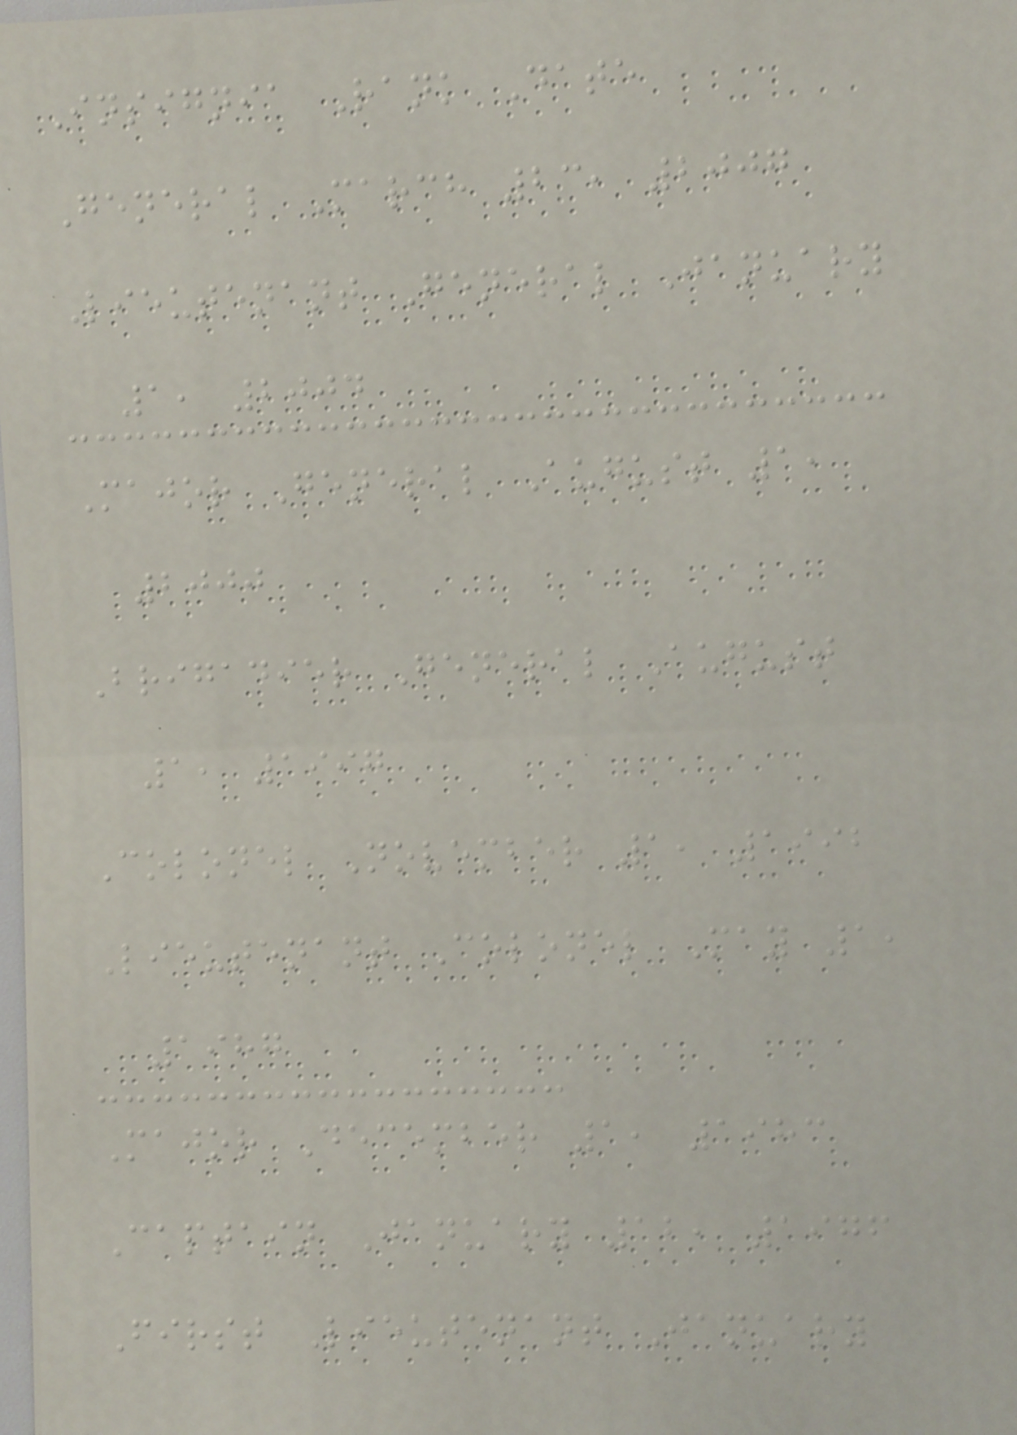Insignia Rank Date
General March 23, 2007
Lieutenant General January
1, 2004
Major General August 1,
2000
Brigadier General August
1, 1997
Colonel November 1, 1992
Lieutenant Colonel May 1,
1987
Major December 1, 1983
Captain January 12, 1976
First Lieutenant January
